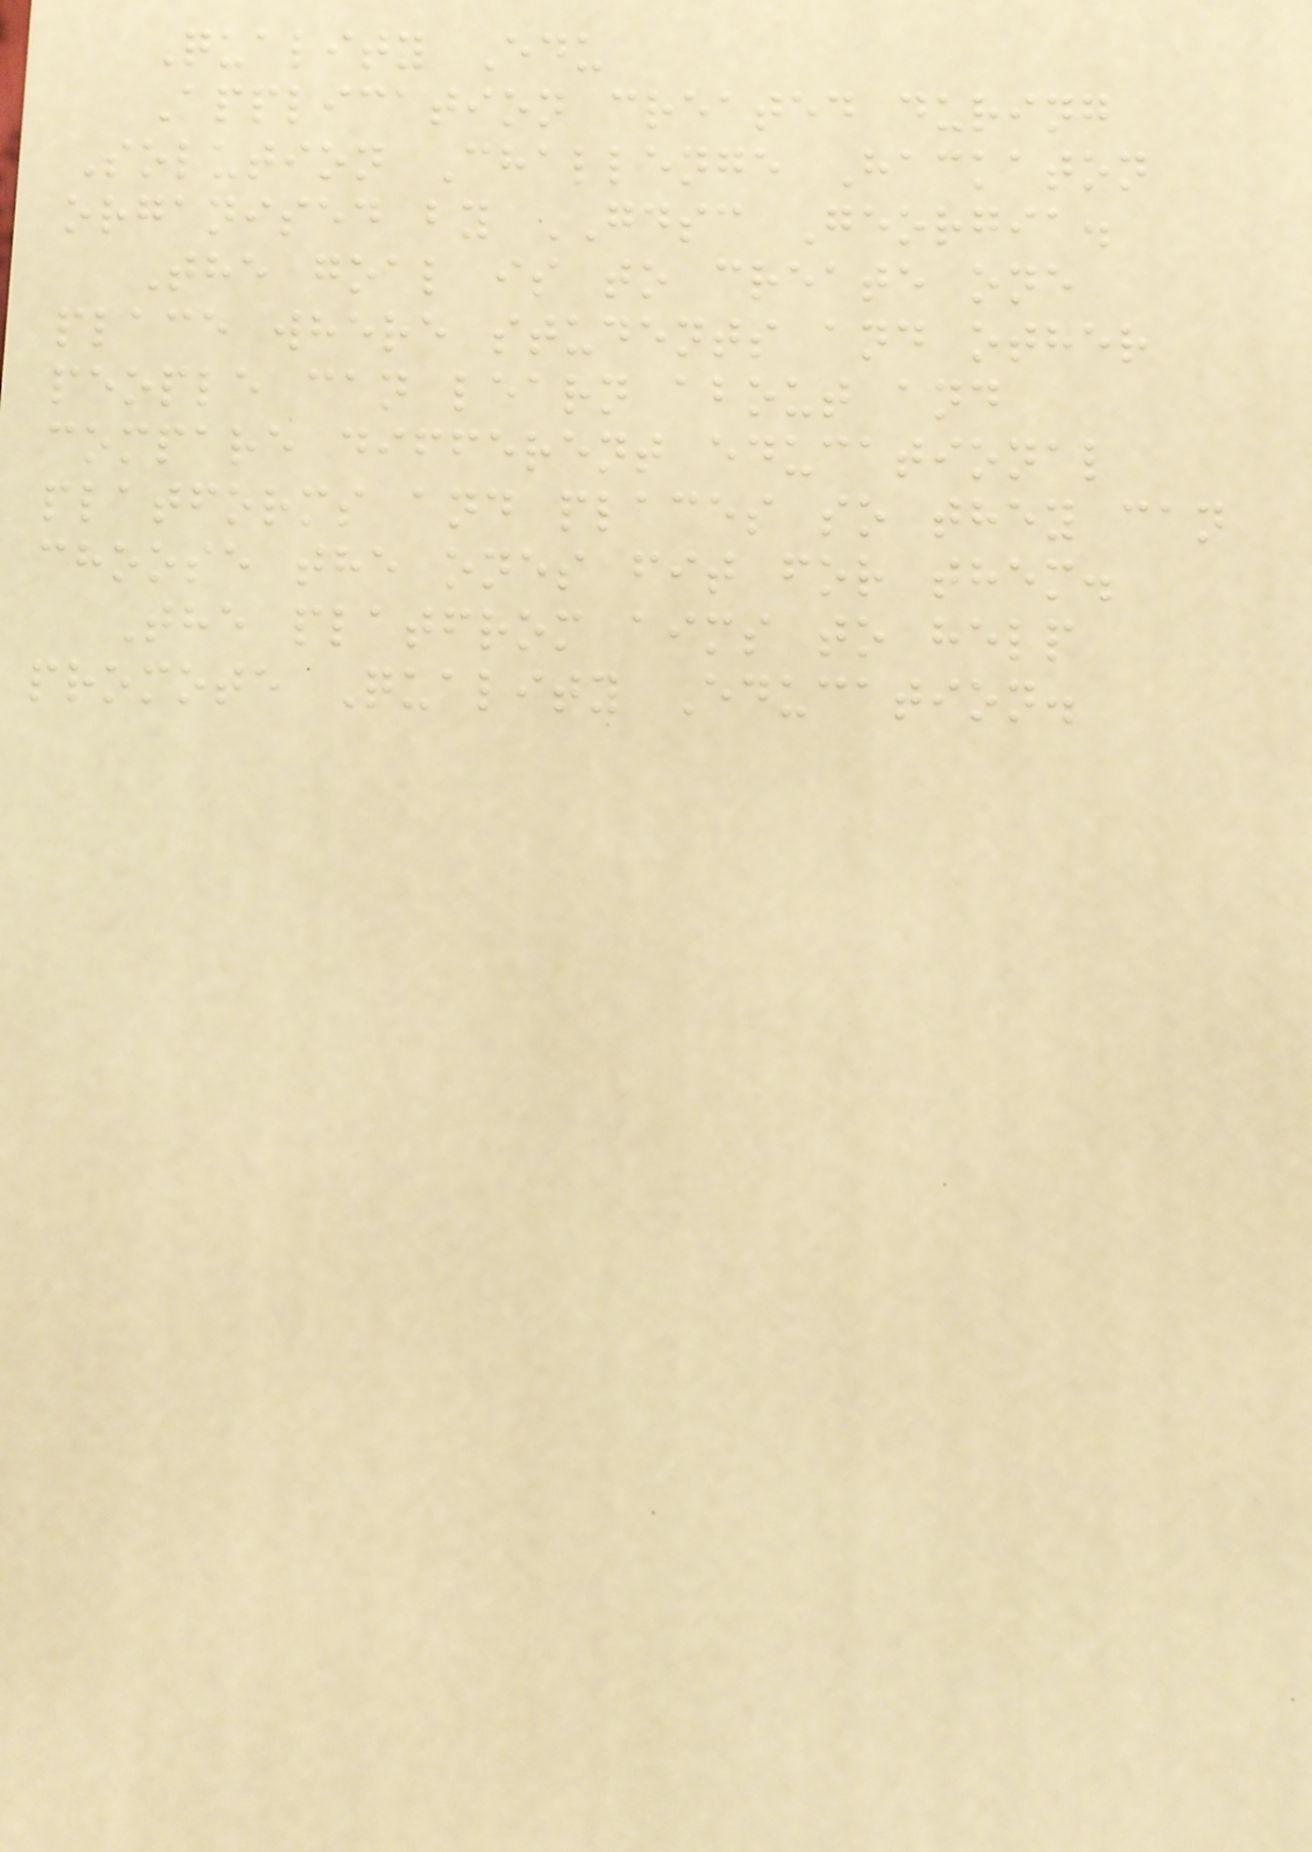Quality Edu
Application created during
Solution Challenge Hackaton
organised by GDSC Georgia.
The goal is to create one
place where students and other
people can learn about and
compare different educational
platforms and places so they can
choose the ones fit for them.
The platfrom aims to help
promote Quality Education.
